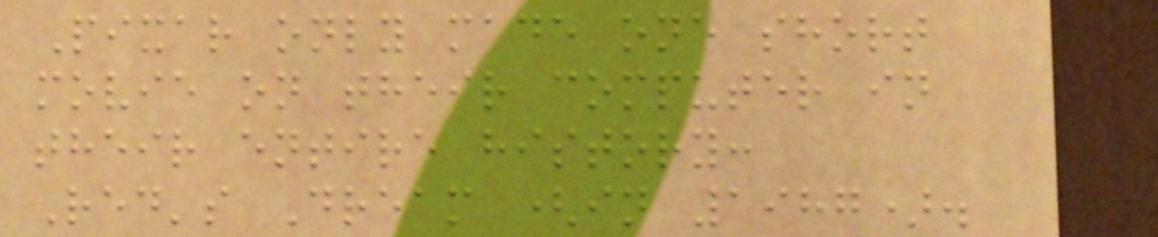Pixar only made one short
movie on their computer in
their entire history:
Red's Dream (in 1987).
